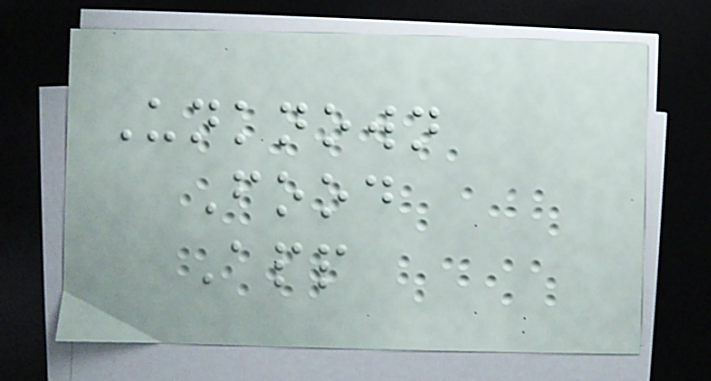Unknown
Food
App
